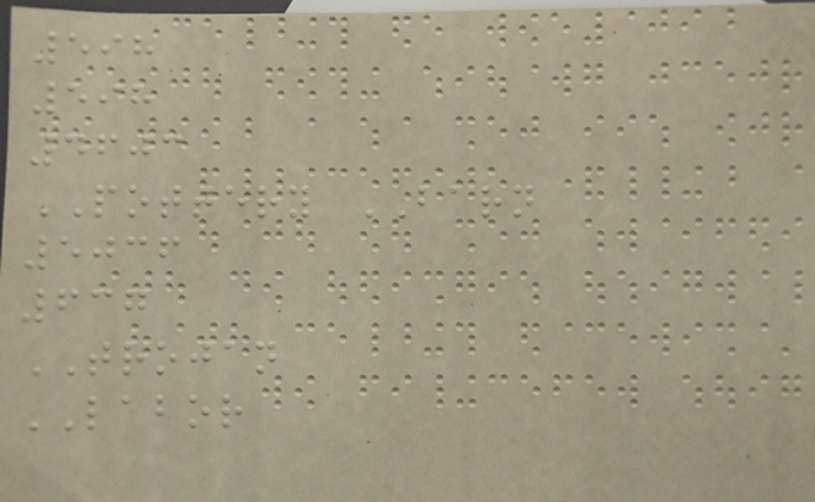598
598
4603
POTTERY BARN
5036
637
TROJAN
LABOR
